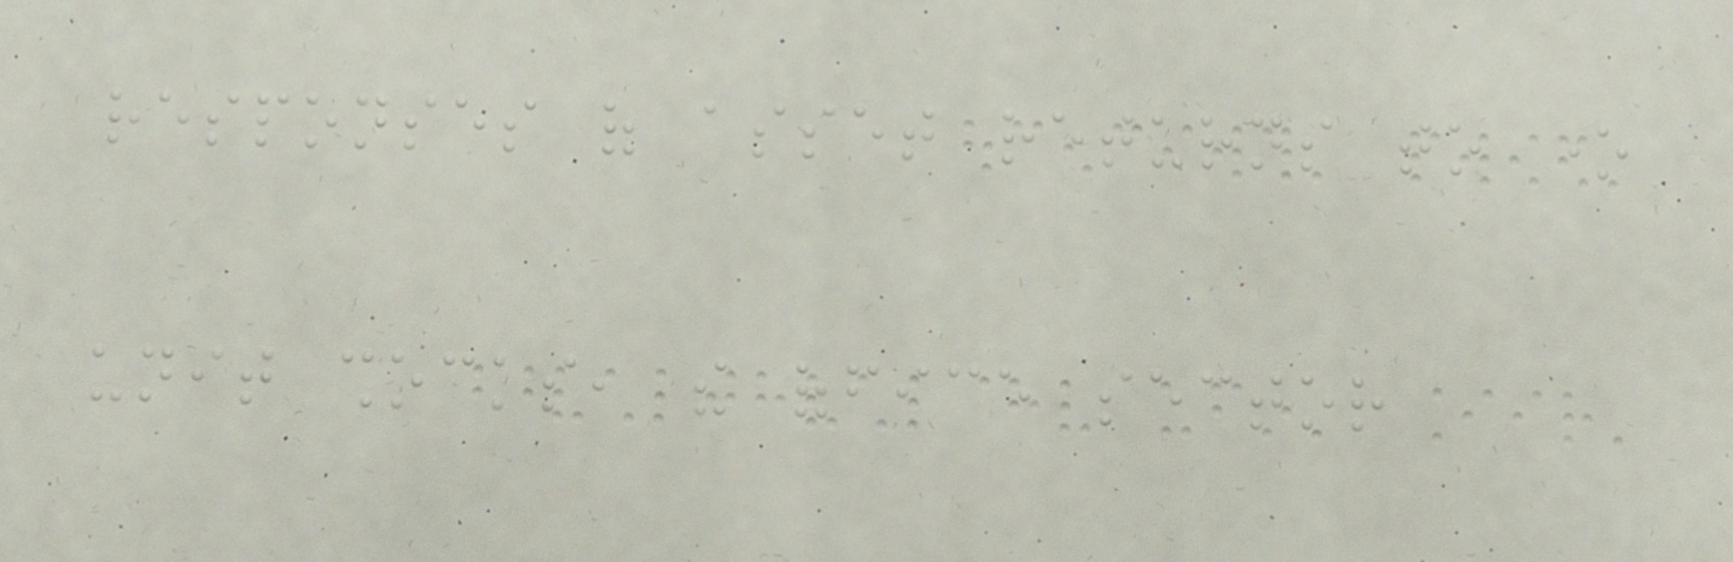responses of asset returns to one
unit shocks, the office sector
